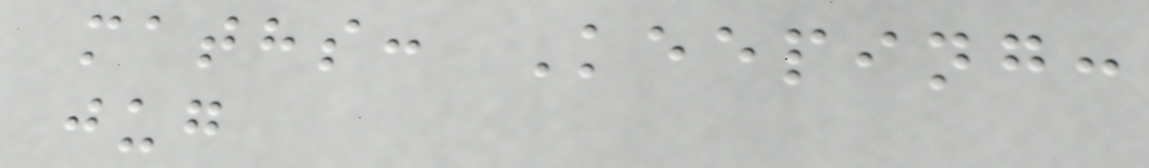maths: Keeping:
jug
